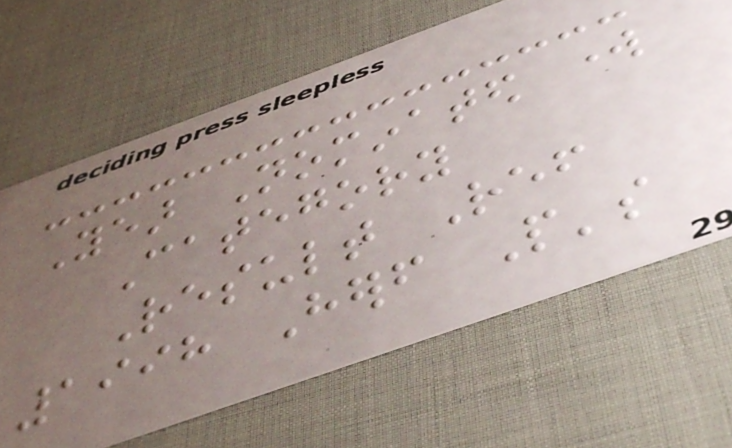Year Nominated work
Category
Result Ref
1998 Herself People's
